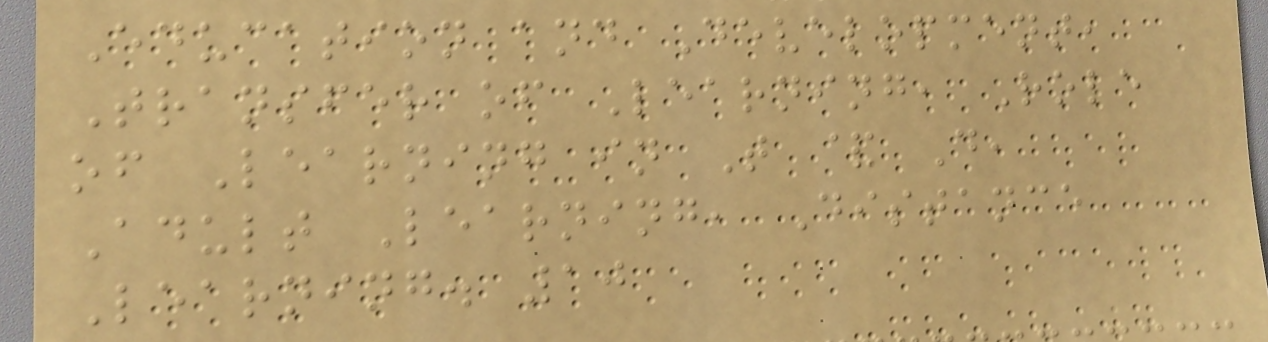Education and Development,
Transfer of Learning, Role
of Learning in T & D,
Adult Learning, Distance
Learning. 10
